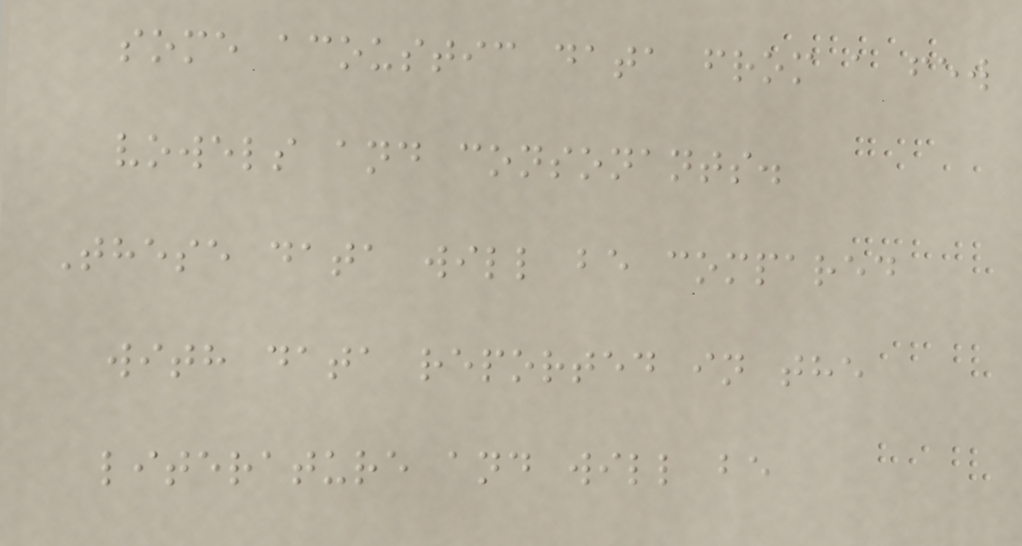some acoustic data from a few
vowels and consonants.
These data will be compared
with data reported in the
literature and will be
